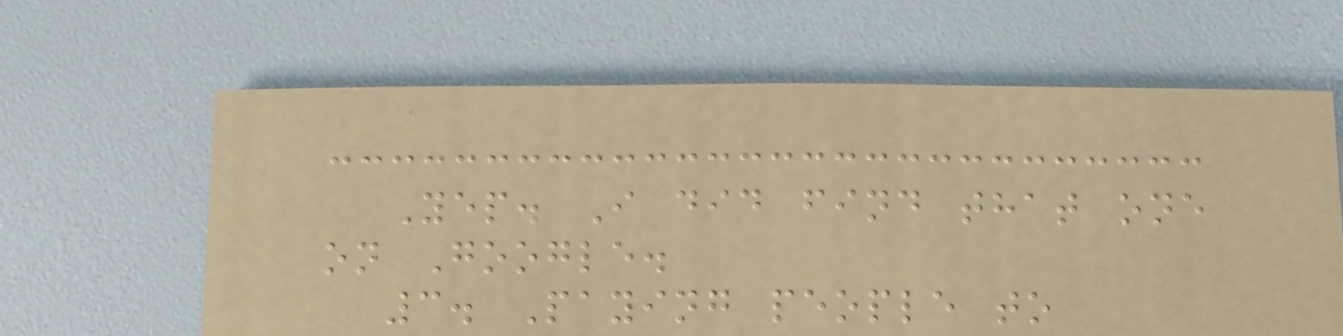Yep. I did find that one
on Google.
3. Paying people to
